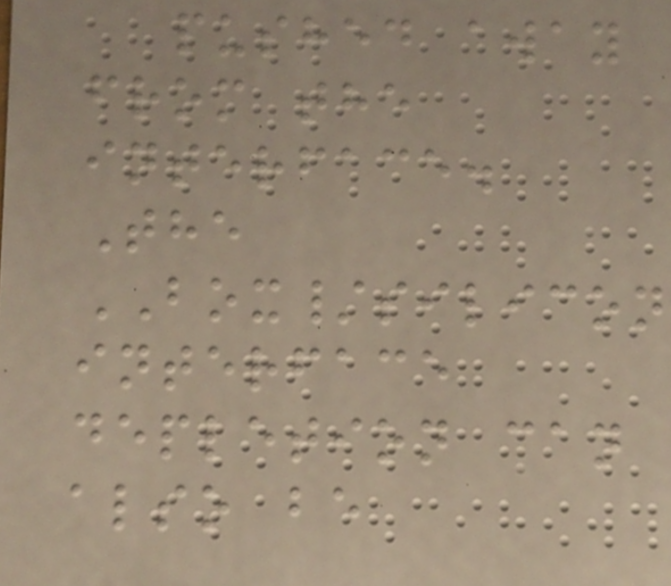pushed away
from the
interface.
The
BOX/silicon
interface
depletion can
also be
